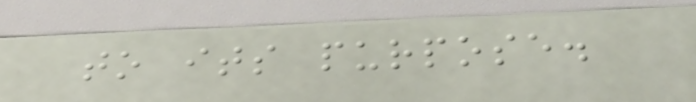to its purpose.
